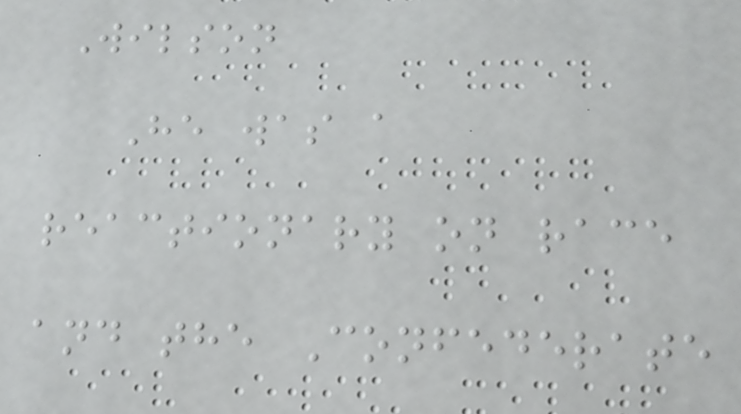Wilson
He was a
reactionary on race
and the Confederate
